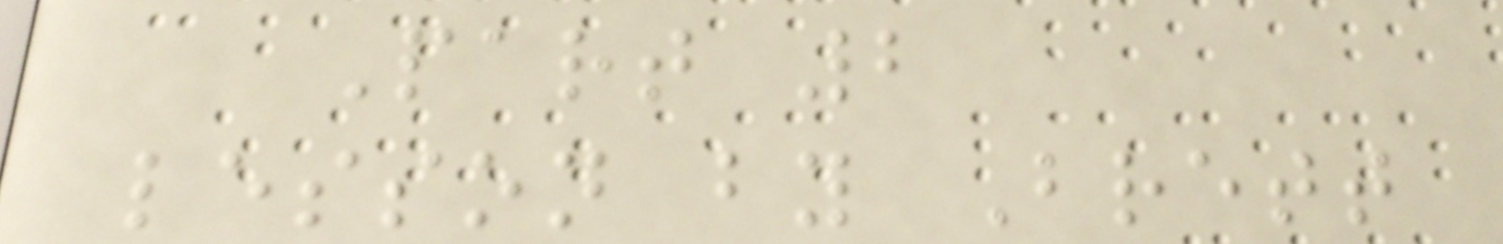Part 2
lesson by Brett
